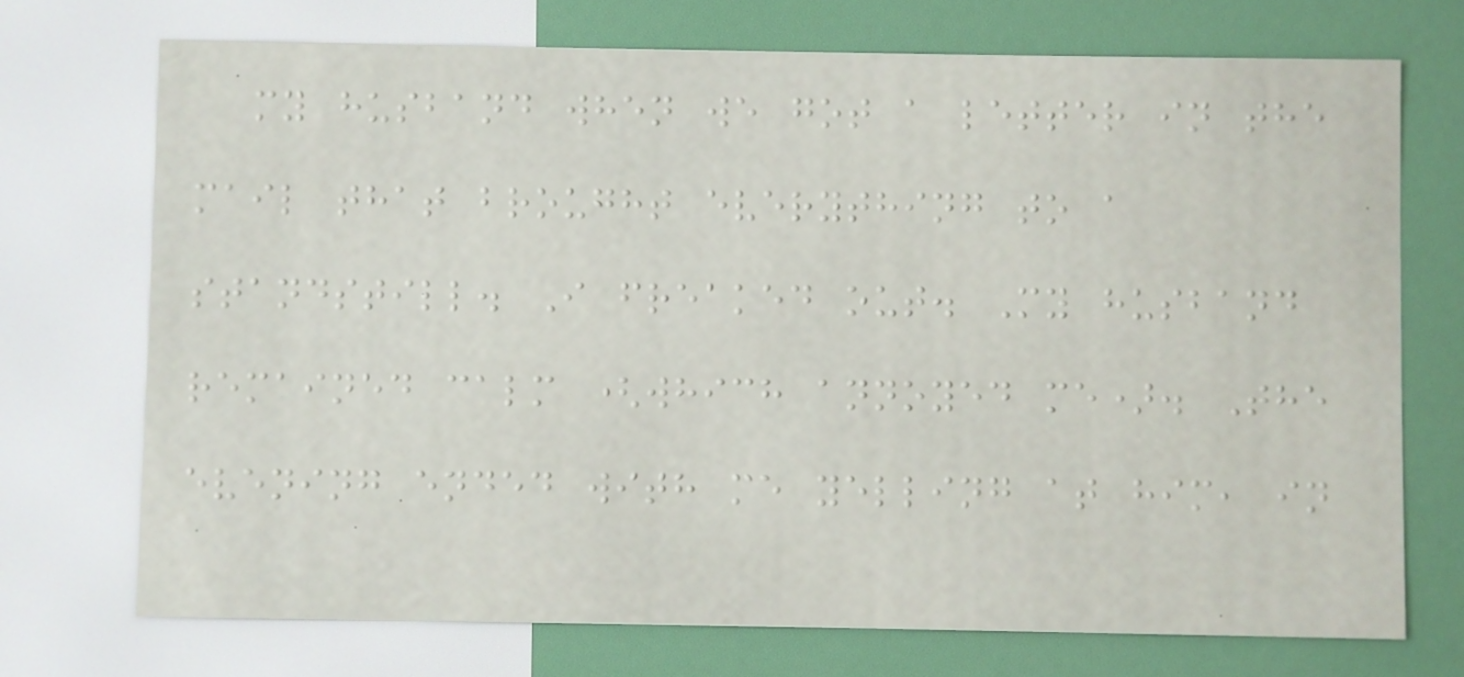my husband when we got a letter in the
mail that brought everything to a
standstill. I freaked out. My husband
remained calm (which annoyed me). The
evening ended with me yelling at him, in
